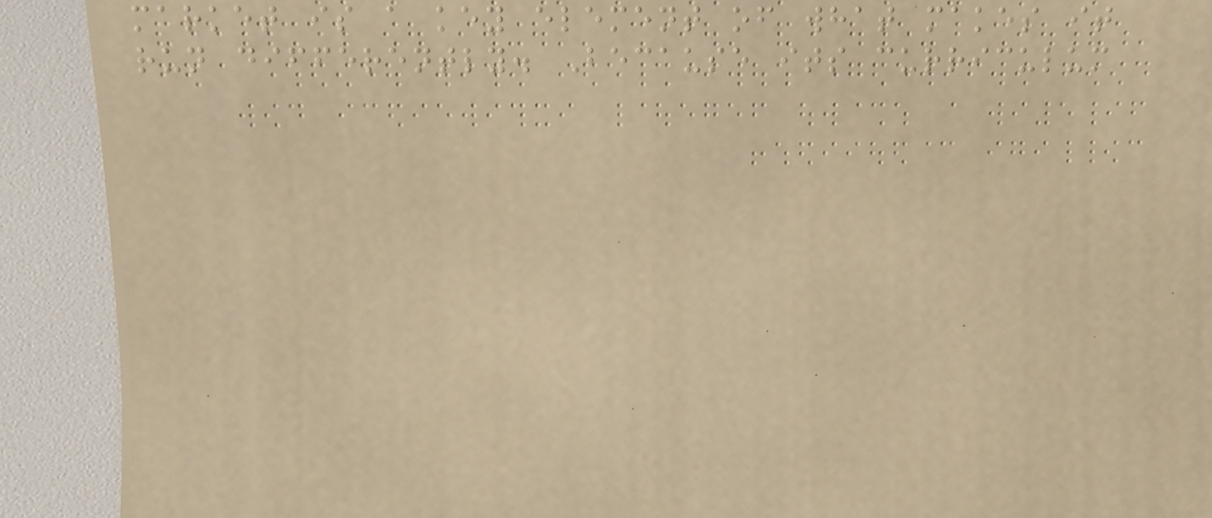market is a key element of what makes it
run differently. Because its curriculum
